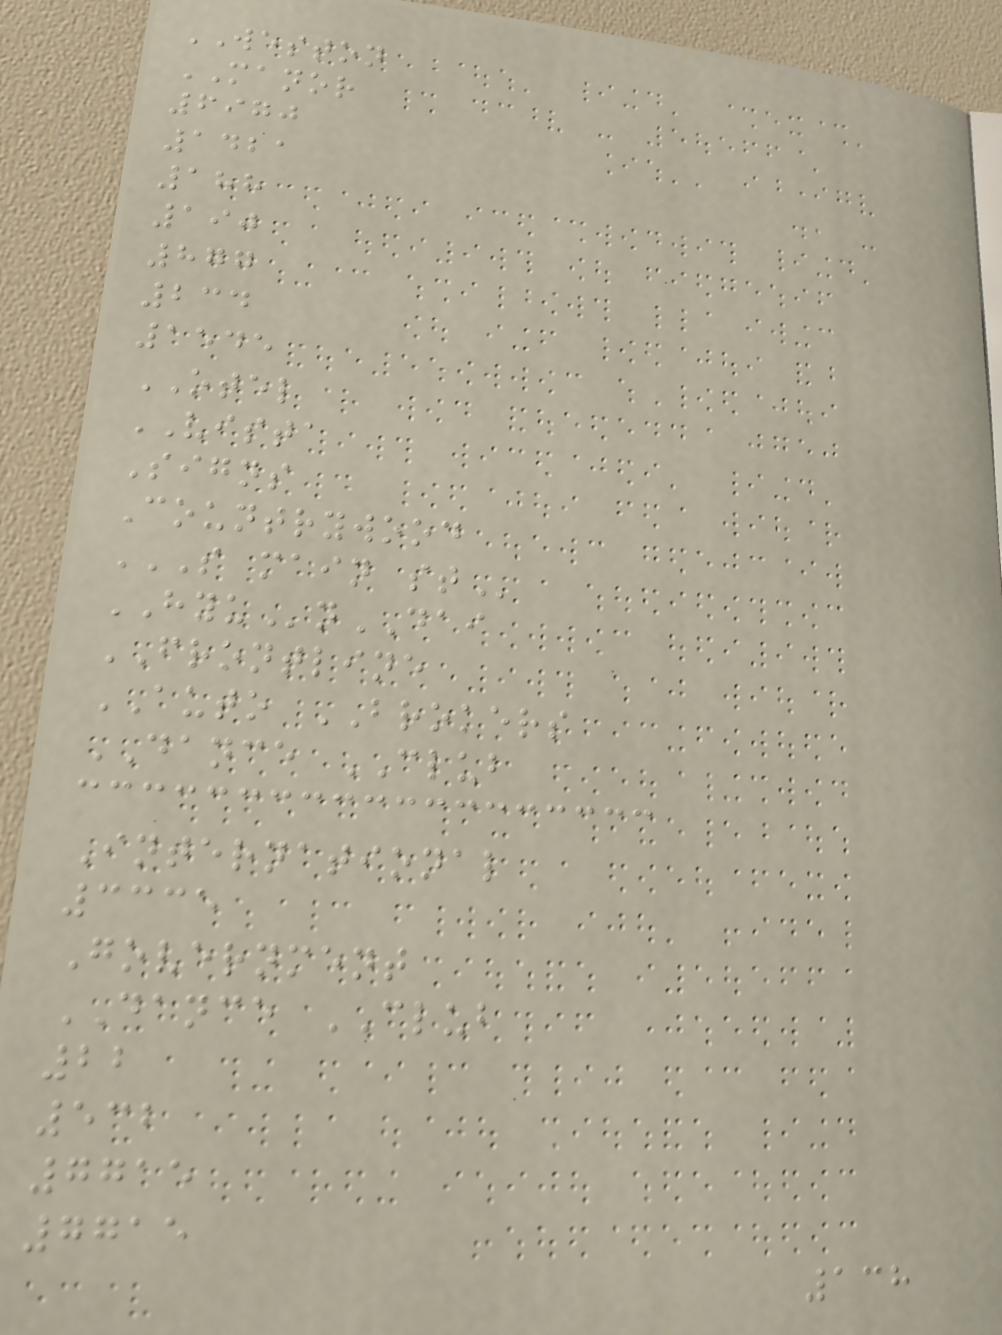WESTON
MANOR
6970
1421
188
190
877
234
1545
OTEL
VISTA
Signs
Countrywood
S MAIN ST
HYUnDAI
FRONTLINE
AUTO BROKERS
DANCE CLUB
International
3335
Government
DANCE CLUB
22
532
7715
7715
138
